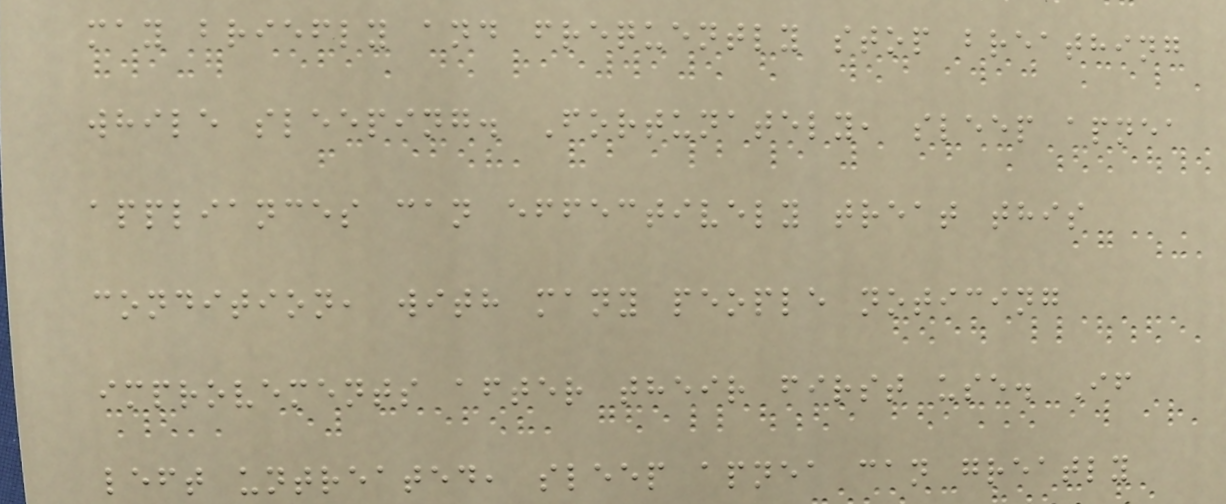may briefly and frequently stop breathing
while sleeping. Fortunately, sleep apnea
appliances can effectively treat this
condition, with many people noticing
improvements after their first use. If
left untreated, sleep apnea can greatly
